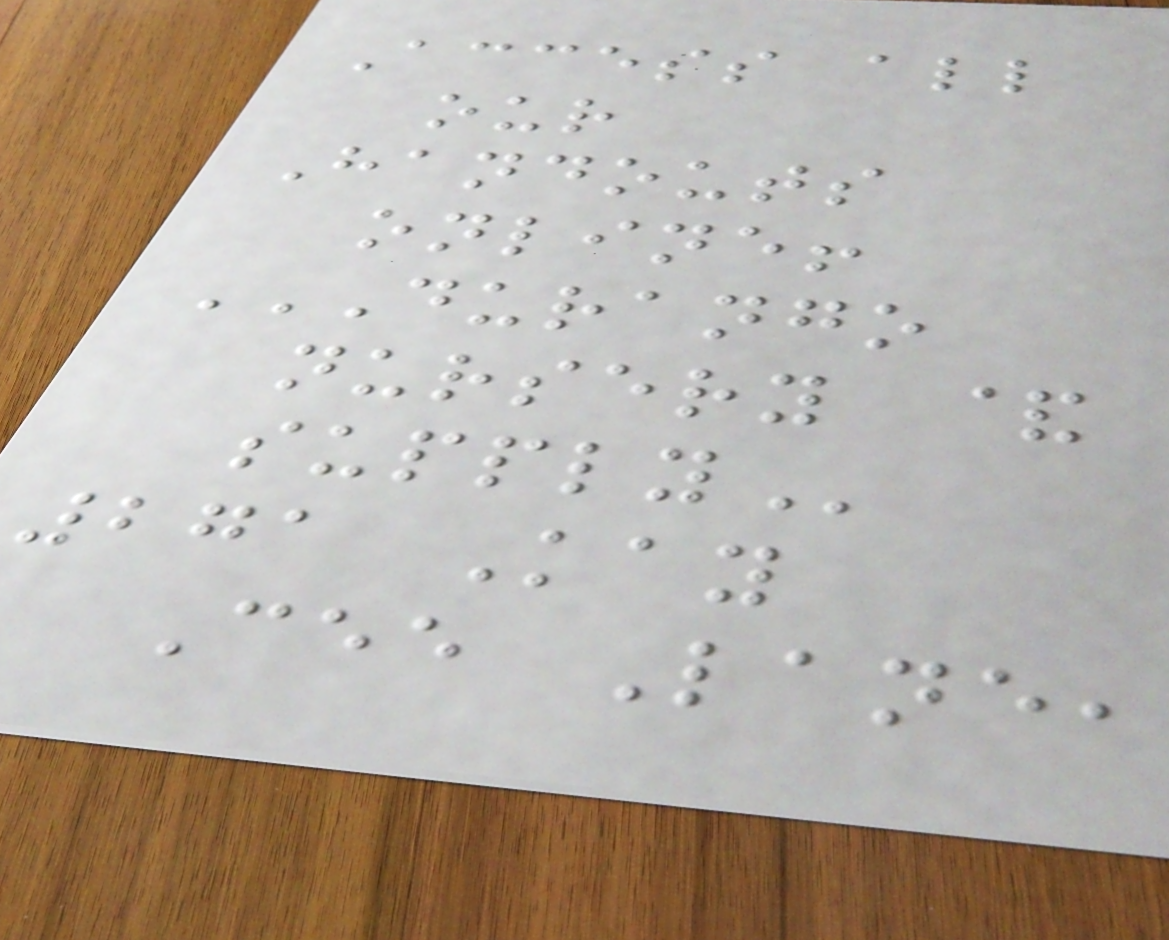Access all
our
Handouts
online!
DURANGO
NURSERY &
SUPPLY
271 Kay
Cee Lane,
